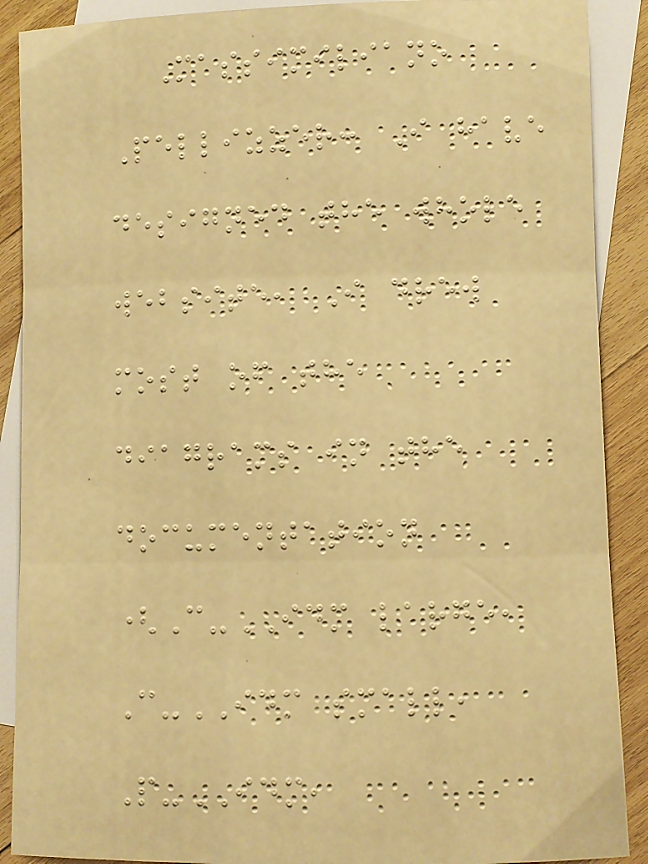Massimiliano
Pellizzer: I have
designed the whole
website, I drew
most of the
diagrams in the
documentation
(C-IDM large,
C-IDM small,
P-IDM,
